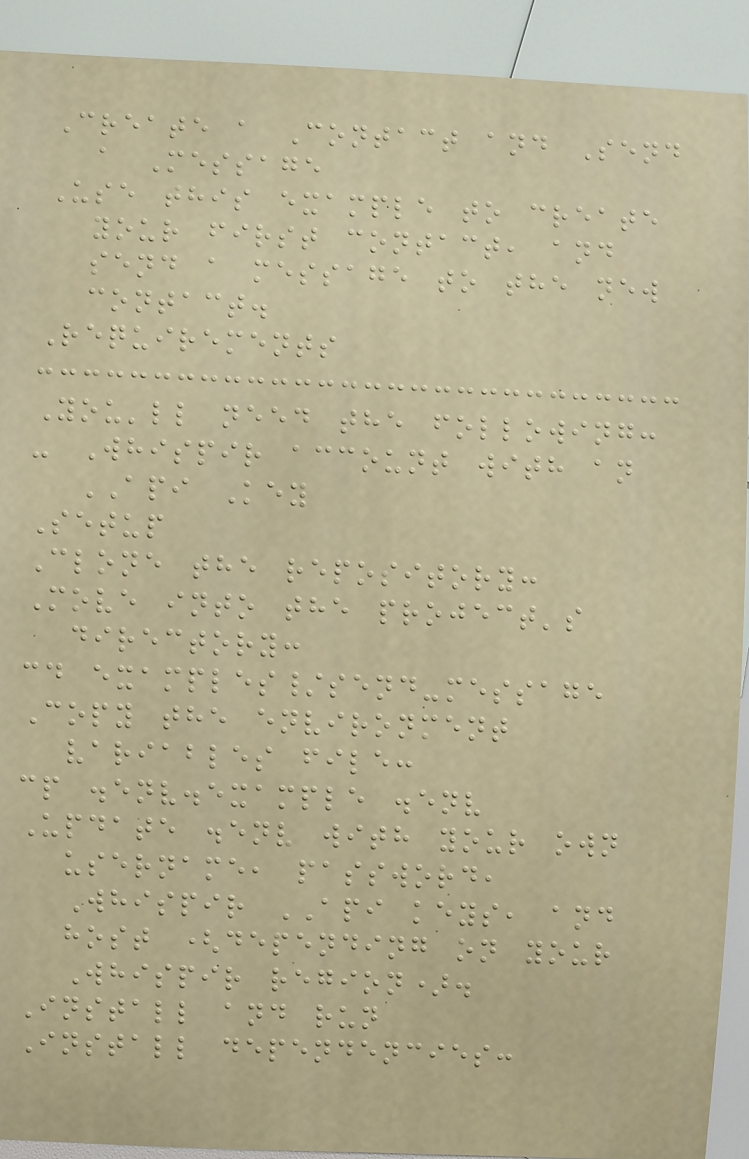Create a Contact and Send
a Message
Use this example to create
your first contact, and
send a message to the new
contact.
Requirements
You'll need the following:
- Whispir account with an
API Key
Setup
Clone the repository:
Move into the project's
directory:
cd examples/send-message
Copy the environment
variables file:
cp .env.example .env
Update .env with your own
username, password,
Whispir API keys, and
host (depending on your
Whispir region).
Install and run
Install dependencies:
